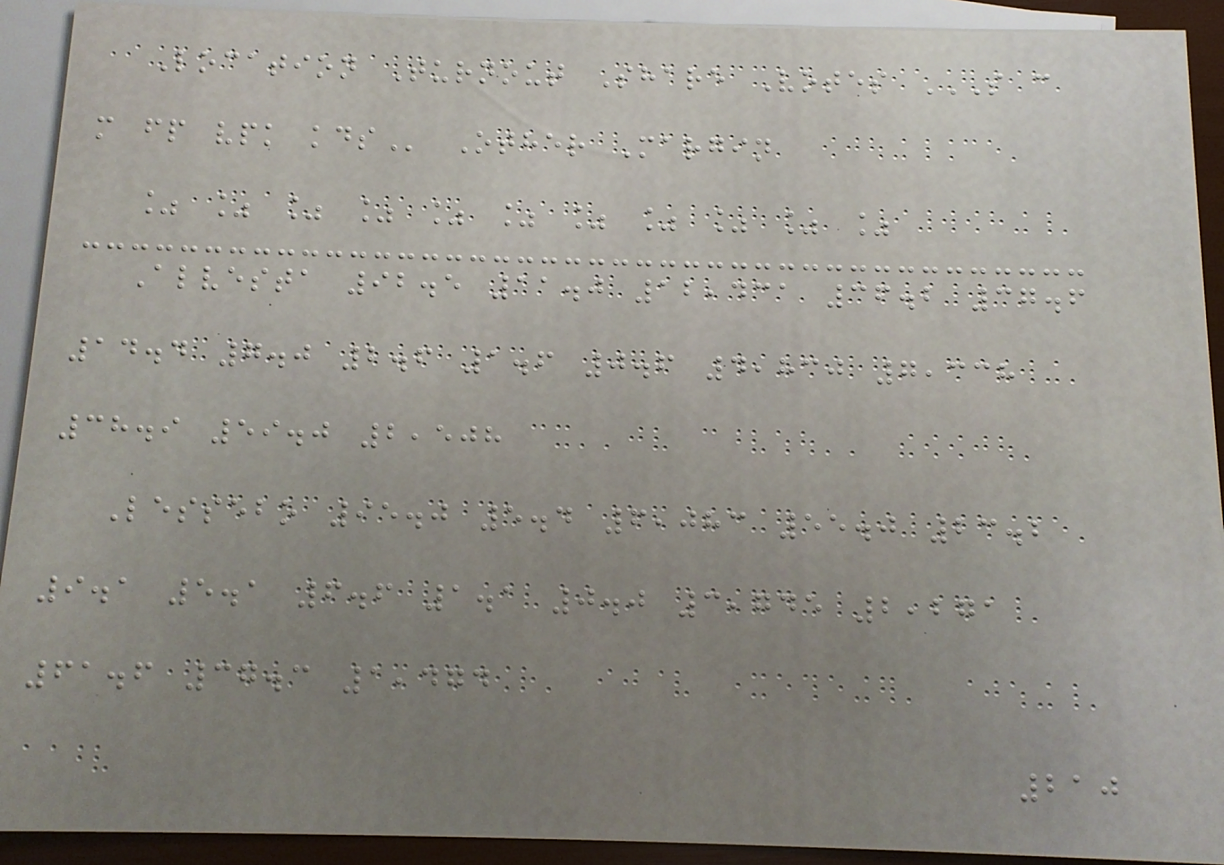Location Turnout Share Votes S C
M FP VPK KDS Other Margin
% % % % % % % % % % %
Alvesta 92.5 11.0 12,431 36.2 37.6
14.4 7.0 2.6 1.6 0.6 4,830 7,338
38.9 59.0 2,508
Lessebo 95.0 5.4 6,083 55.0 23.2
9.1 5.1 6.6 1.1 0.0 3,745 2,271
61.6 37.3 1,474
210
